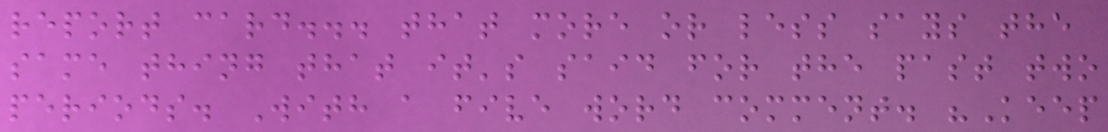report card... that more or less says the
same thing that it's said for the past two
periods. With a five word comment. "Keep
